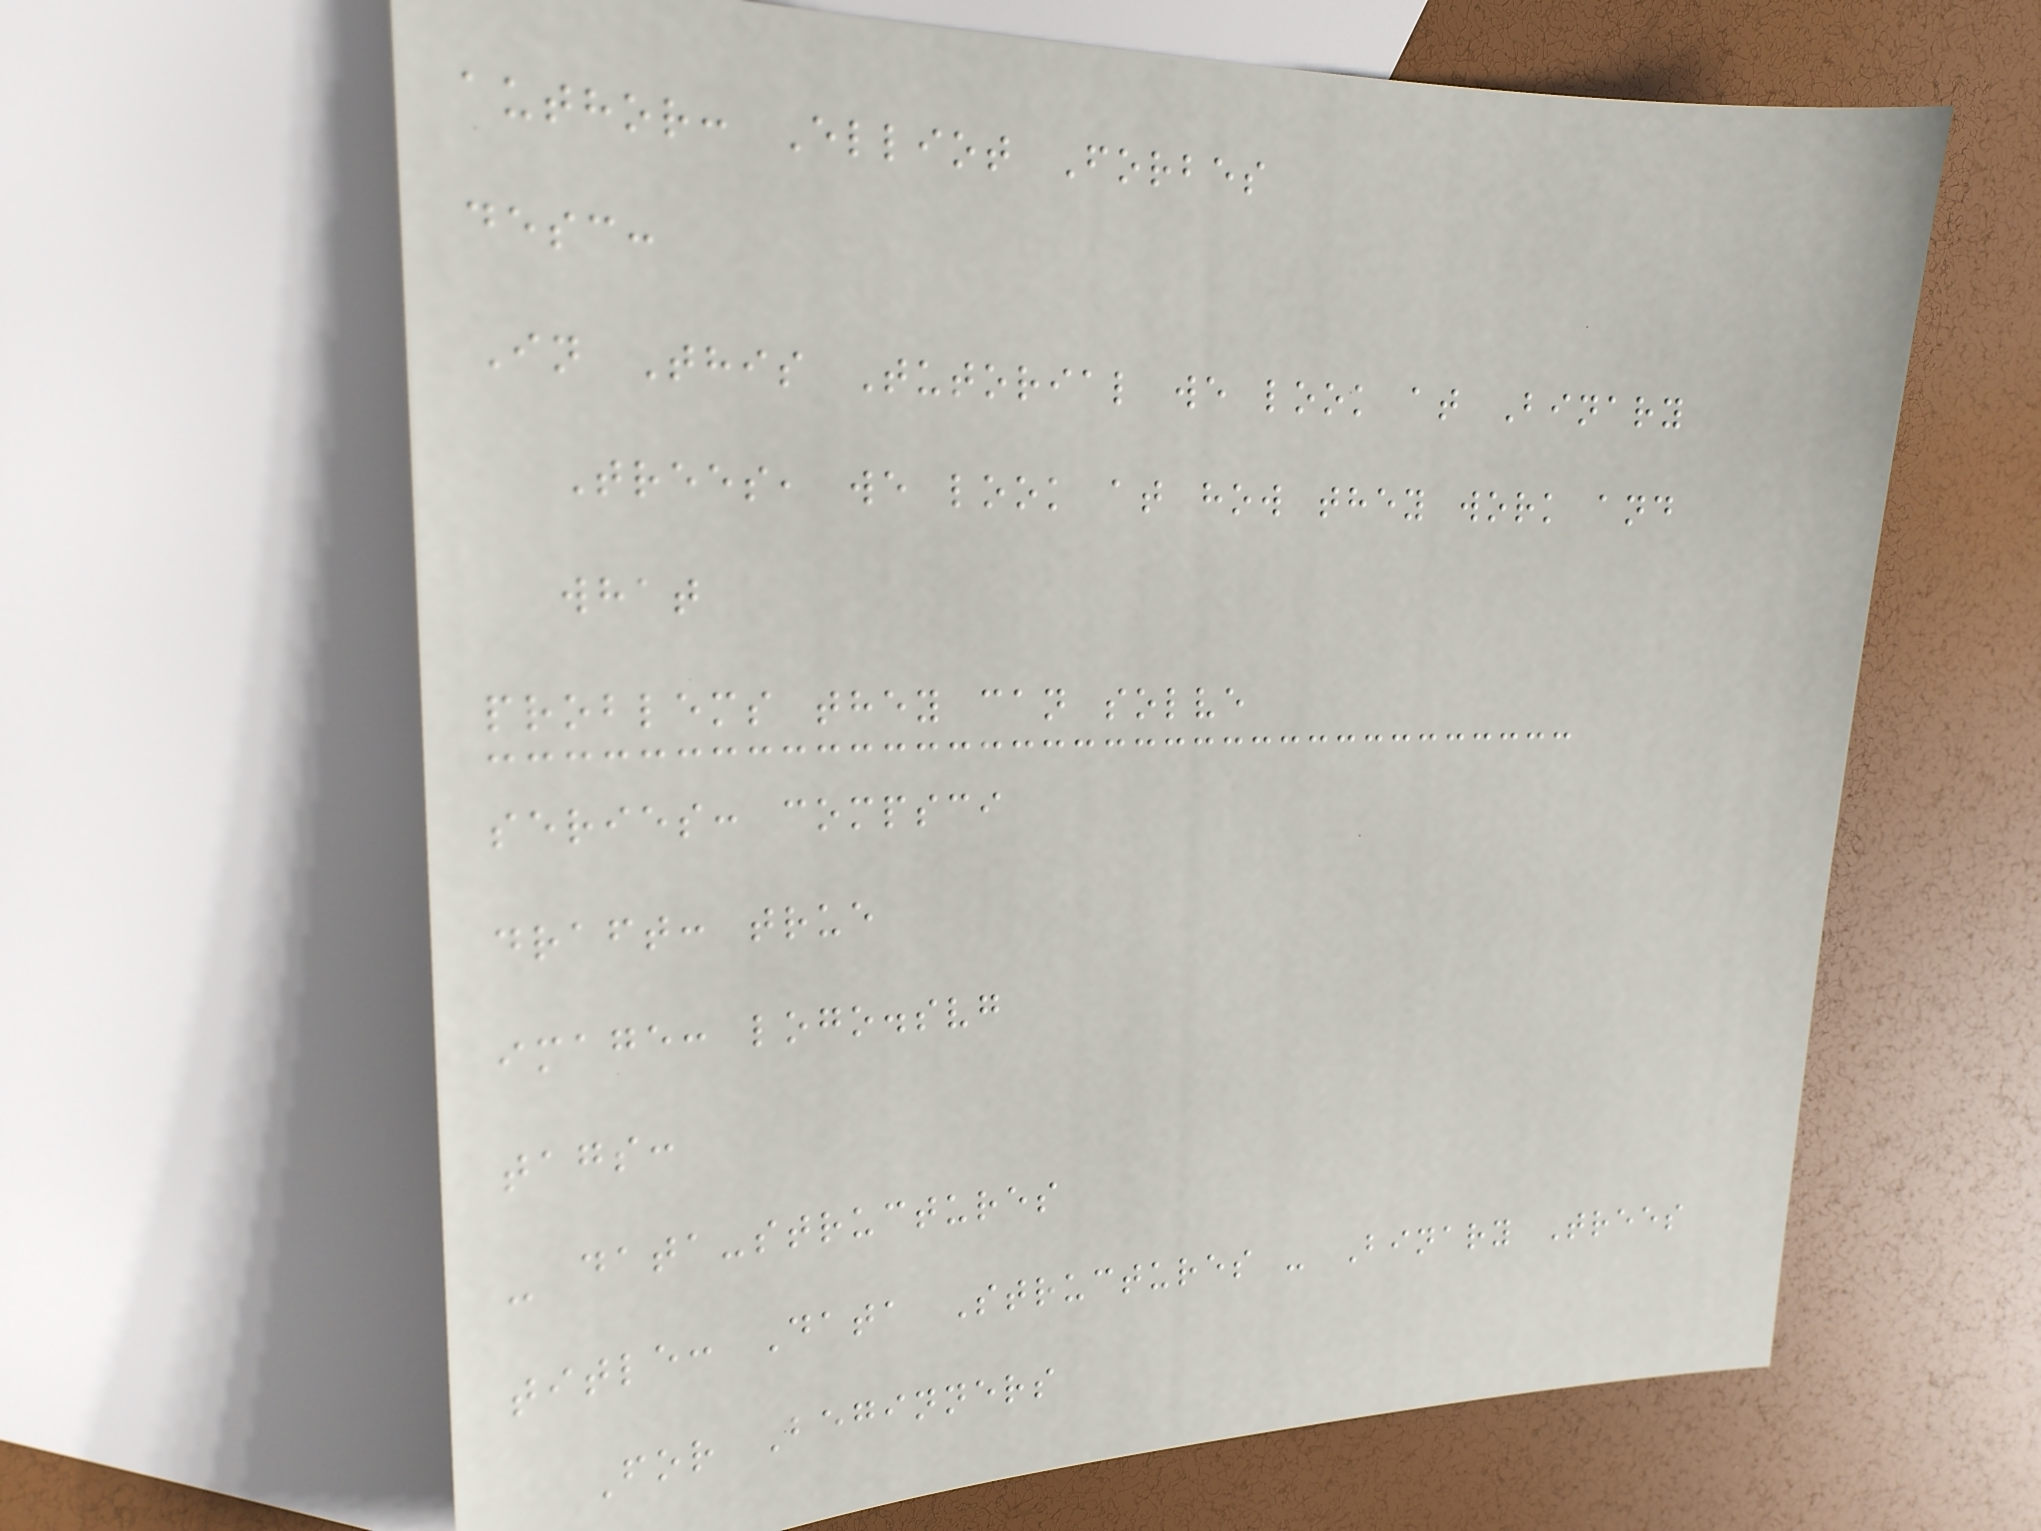author: Elliot Forbes
desc:
In This Tutorial we look at Binary
Trees, we look at how they work and
what
problems they can solve
series: compsci
draft: true
image: logo.svg
tags:
- data-structures
title: Data Structures - Binary Trees
For Beginners
